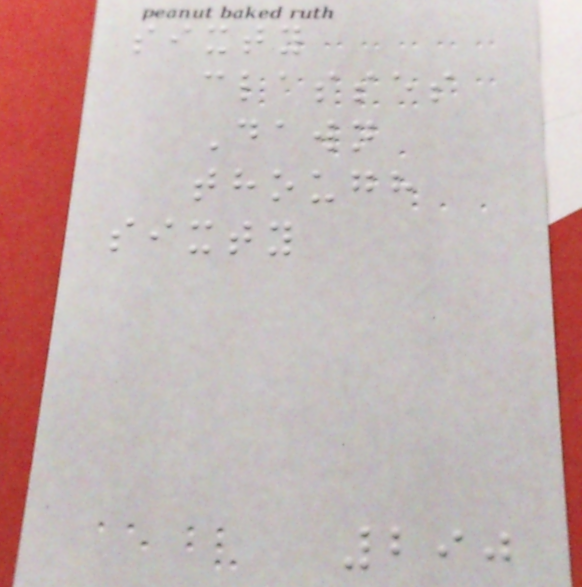sixty
classes
Dawn
though
sixty
290
